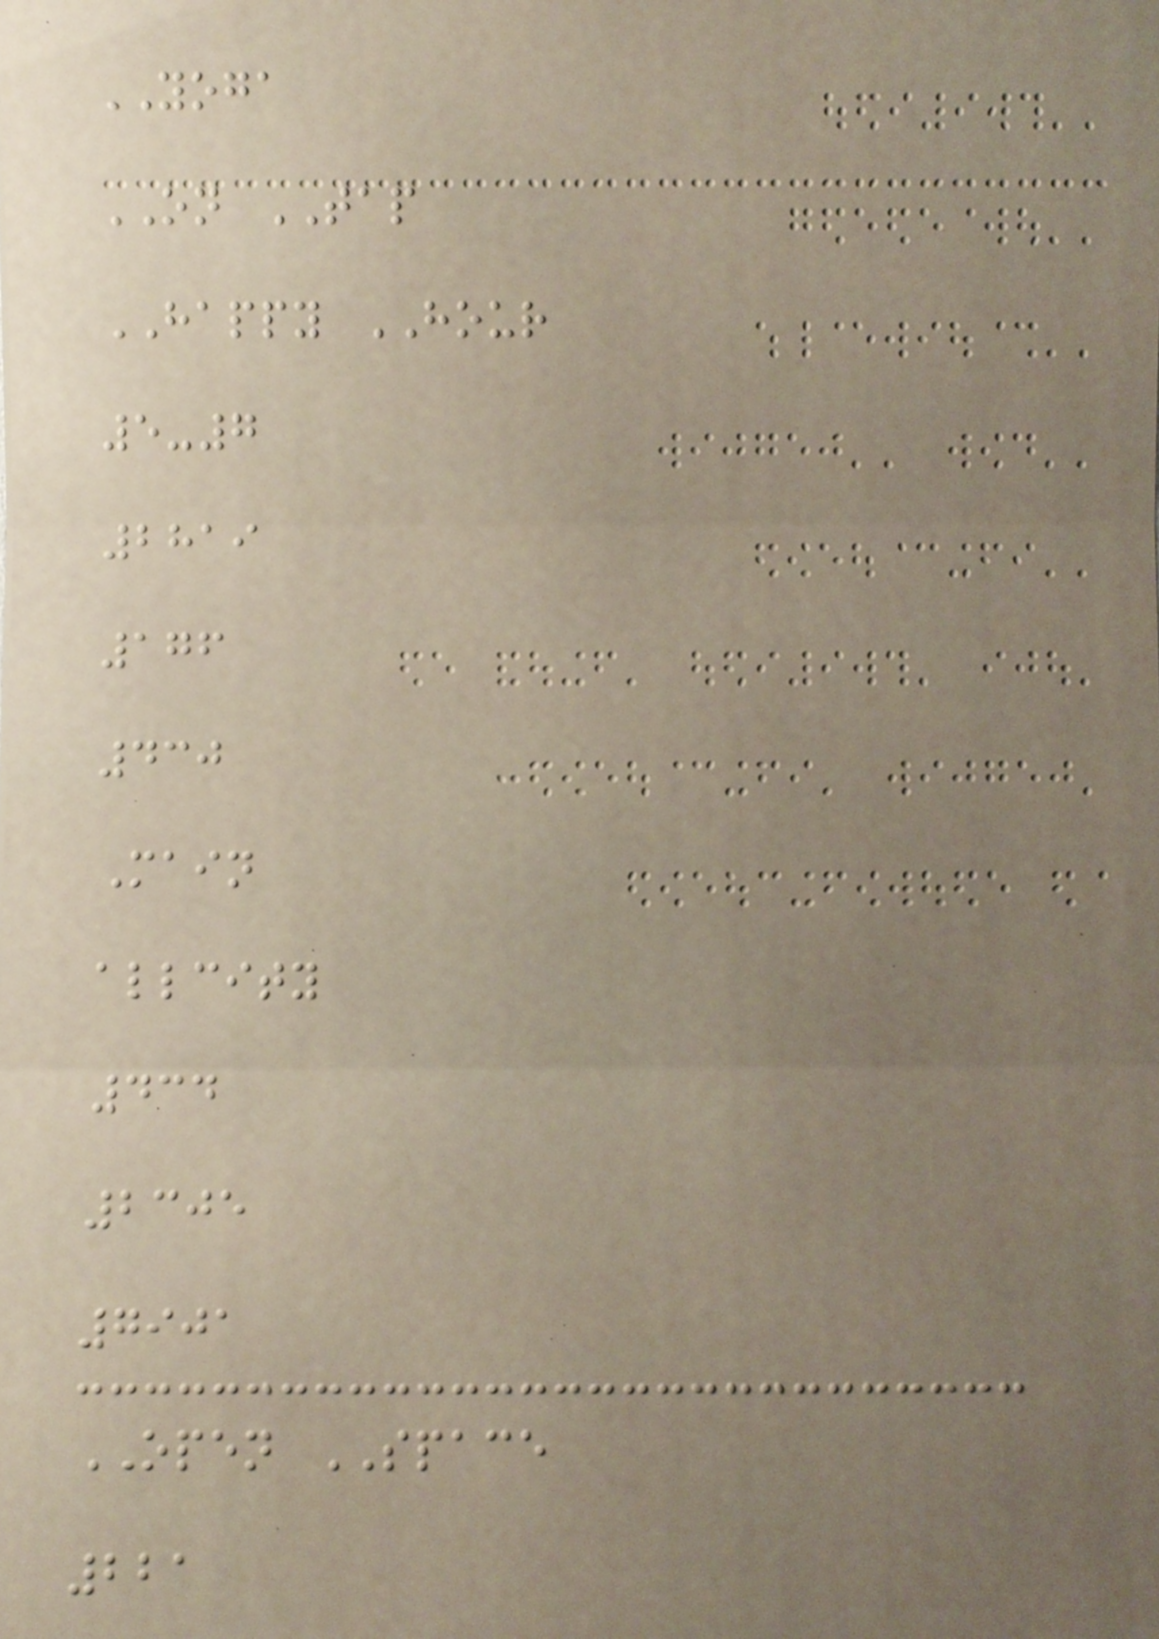YOGA
ON TAP
HAPPY HOUR
5-7
2819
176
430
Main
allcity
434
2305
7901
OPEN SPACE
221
